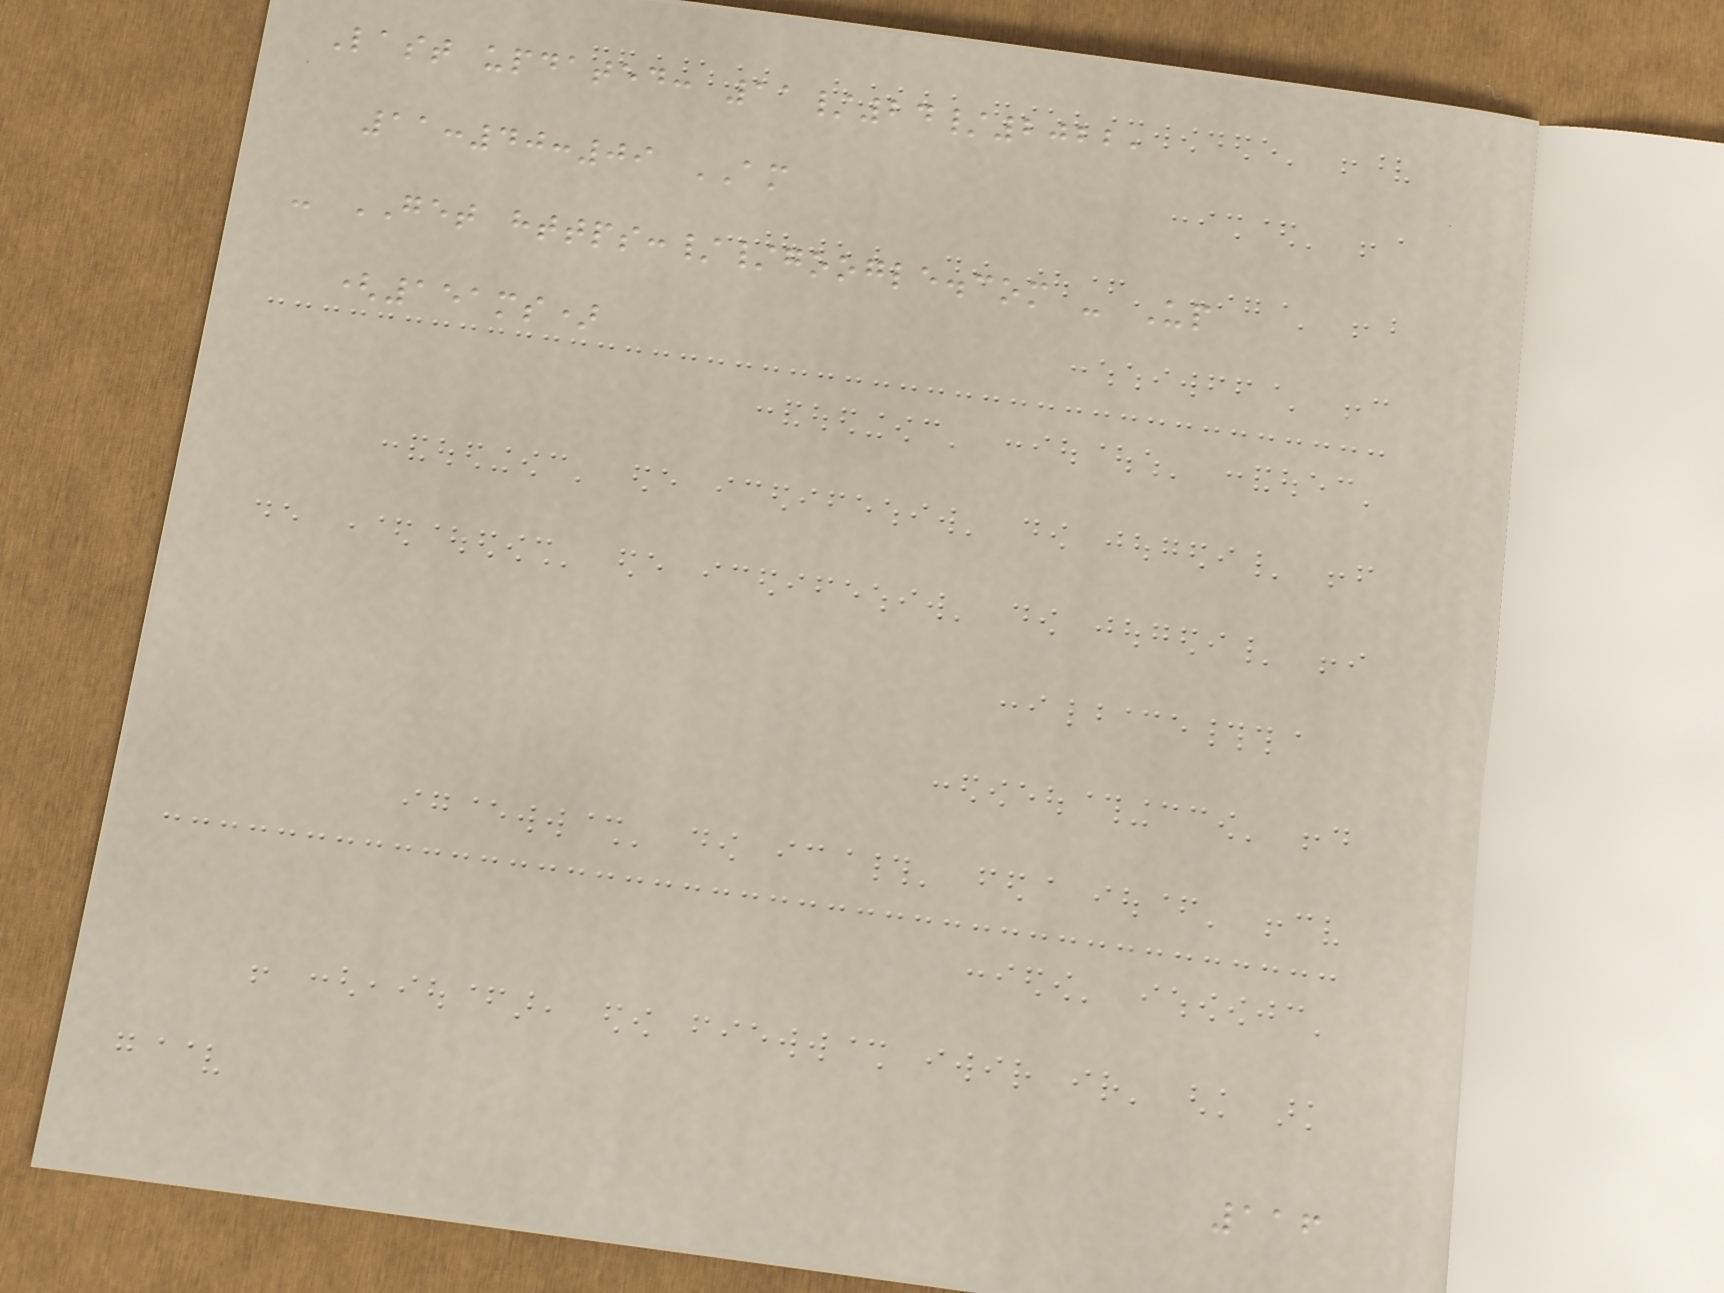Last updated: 11/24/2022,
11:40:09 AM
- GET https://google.com - Up
(151ms)
116
